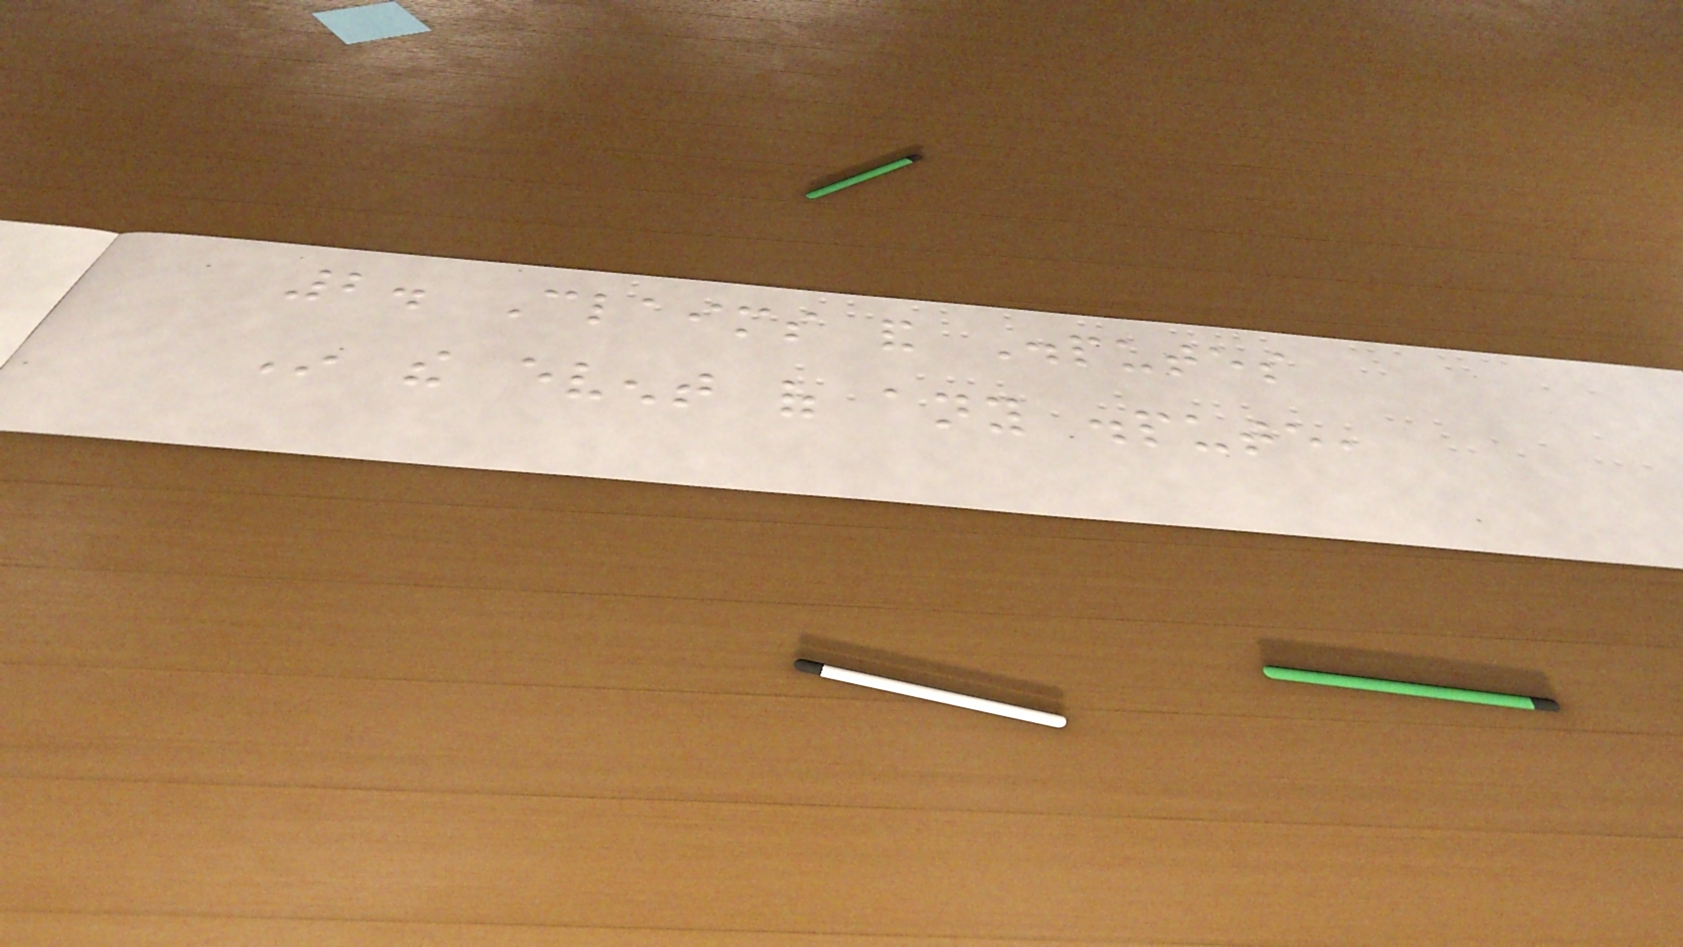2. Claims and Disputes
In the event of any dispute,
